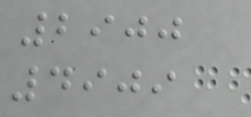2900
4909
